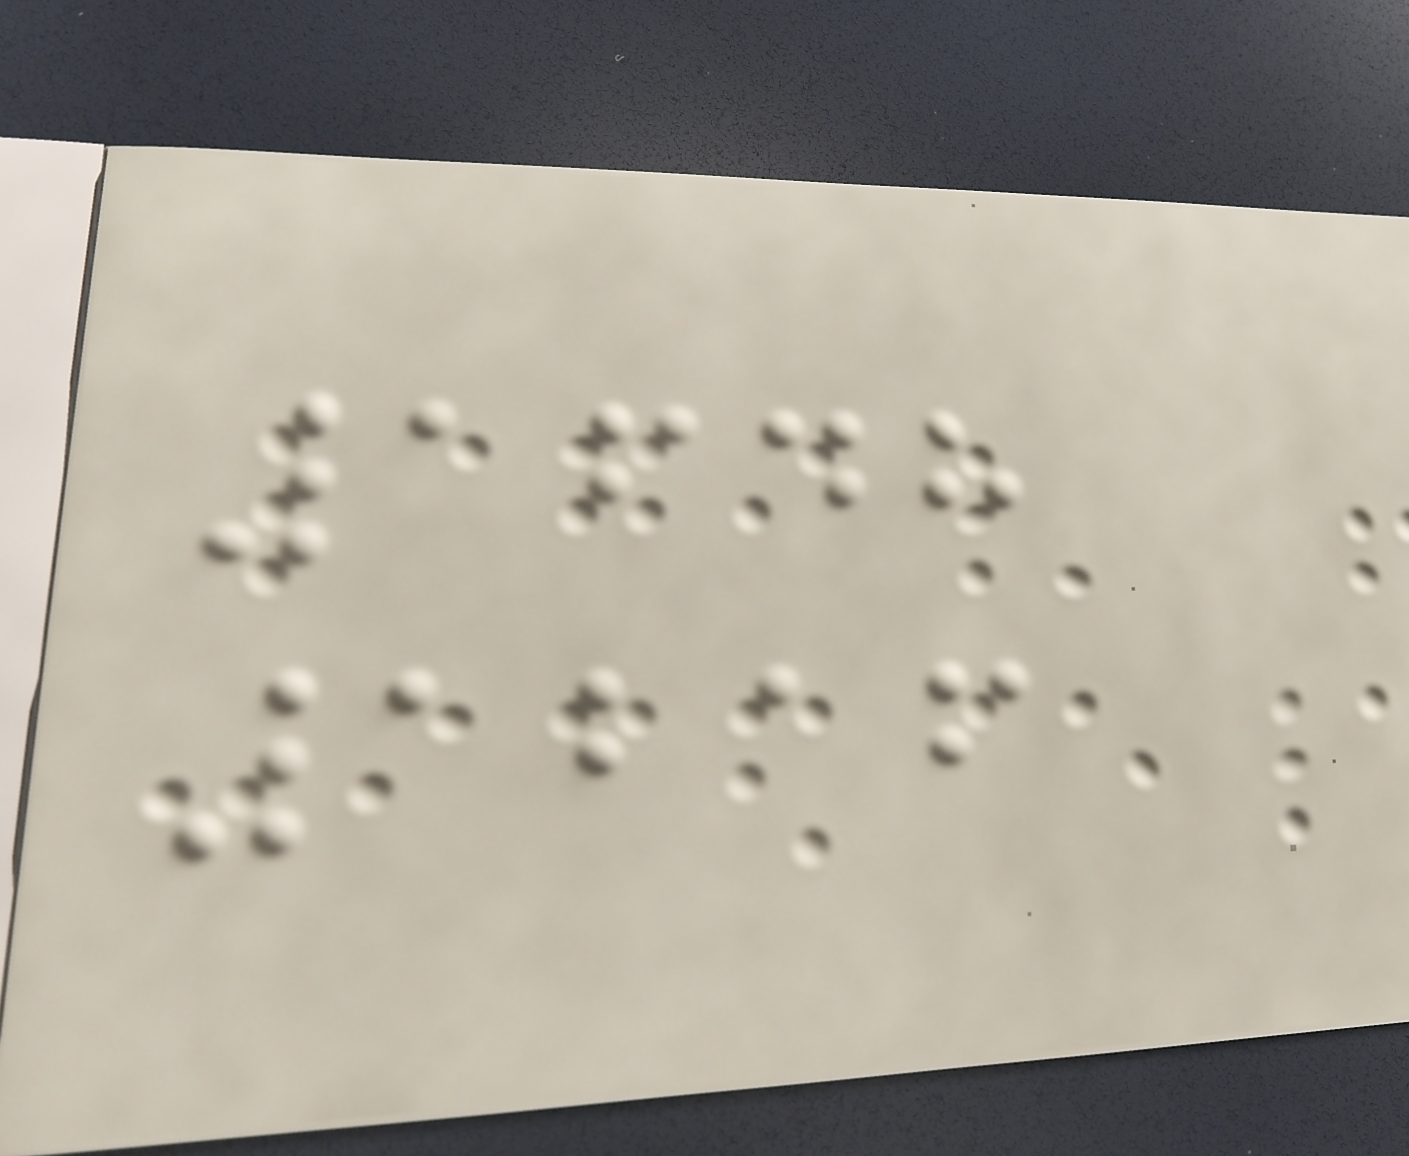1648
1216
